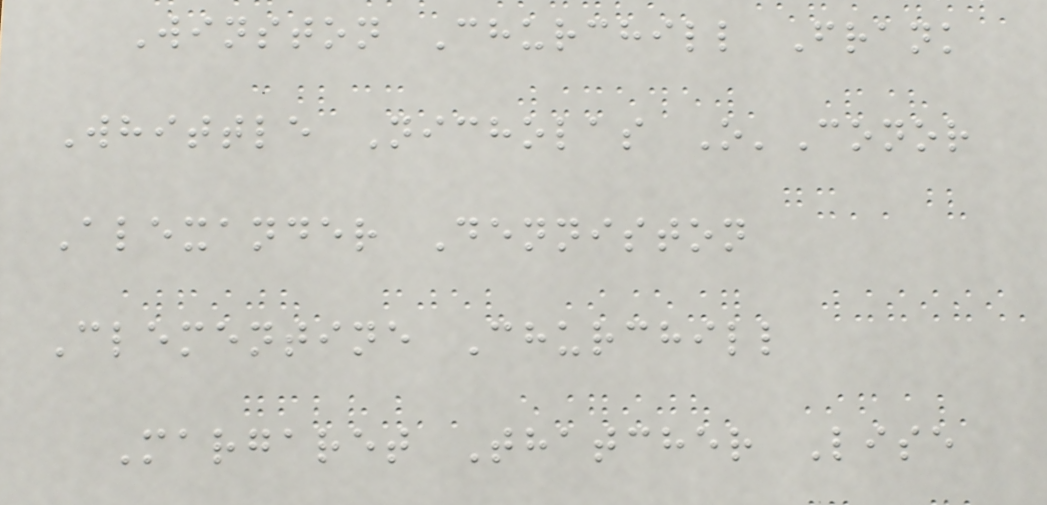Winston Churchill Frank
Whittle Nicholas O'Conor
Alexander Denniston
Clementine Churchill
Margaret Thatcher Lise
